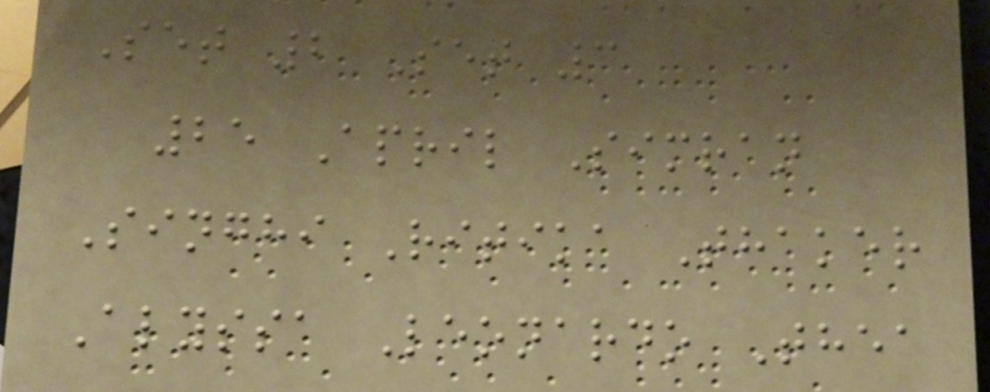Set 2 Set 3
25 April Simran
Singhi Ritika Thaker
Alyssa Leonardo Thea
